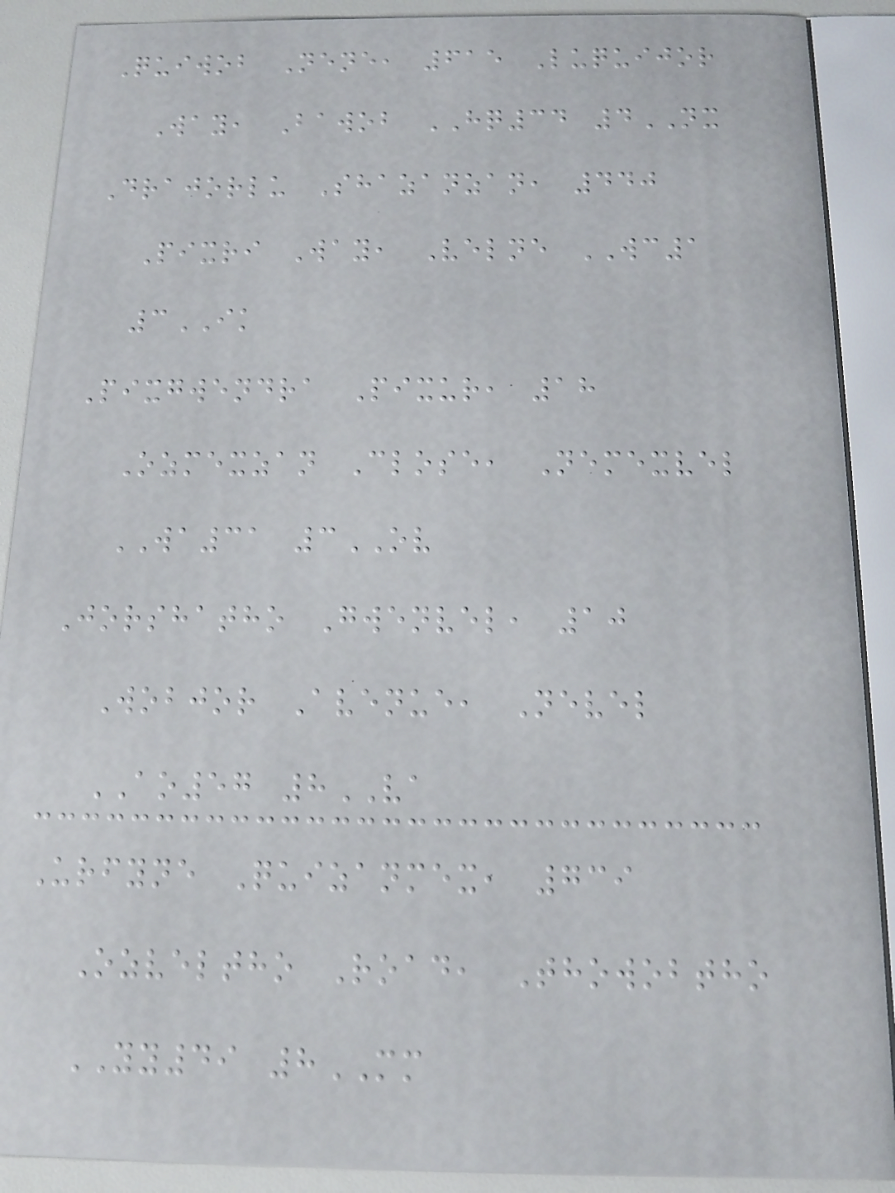Quiwob Nene, 615 Luquijor
Way, Bawob HQ34 4NX
Drajorlu Shazanzan, 440
Pixri Way, Velne WC1
3IK
Pixgwendra Pixur, 18
Ozmexzan Close, Nemexvel
WA31 3OV
Jorshatho Gwenvel, 10
Wobjor Avenue, Nevel
AO57 8VA
Urfyne Quizanmex, 739
Ozveltho Road, Thowobtho
YY49 8MM
